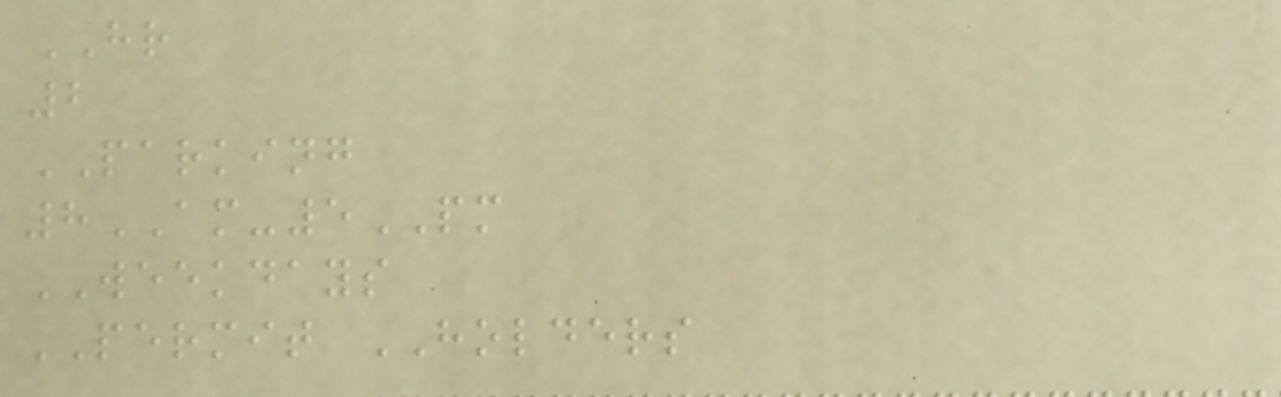HR
2
PARKING
8AM-5PM
WEEKDAYS
PERMIT HOLDERS
